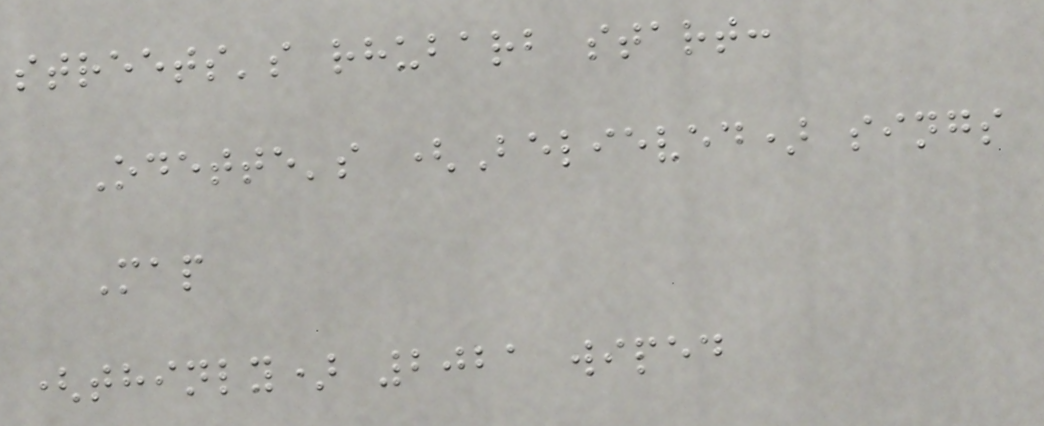streets's rhubarb start:
Odette's (Believed) sings
Map
(thinly) 2021 wiped
